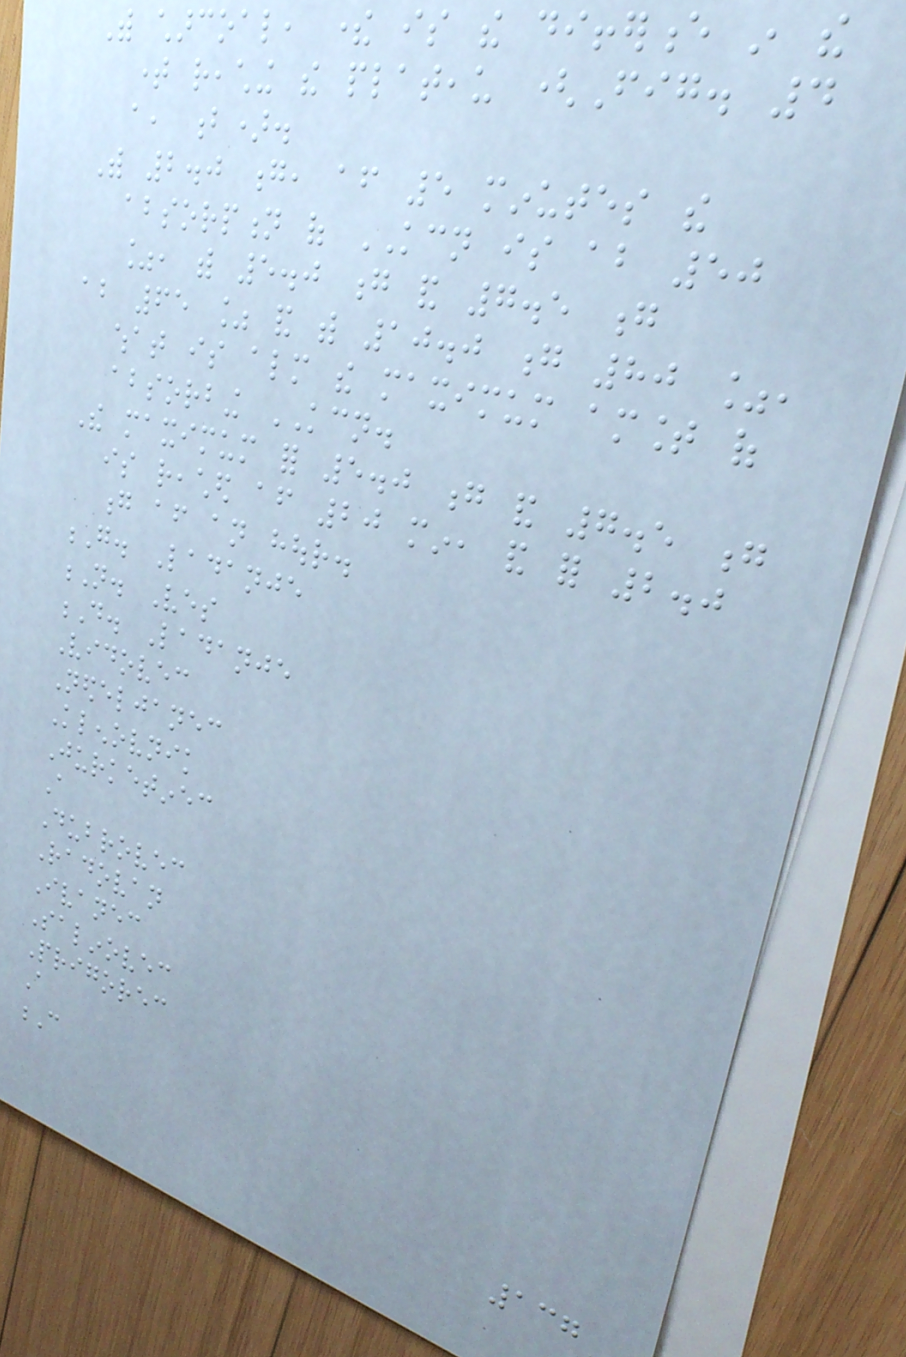With charcoal, there is the difference in the
time reaching the plateau (Fig. 4
a, b).
With 2.0 g, after 5 minutes the
absorption of KCN is about 50
%, with 5.0 g and 7.5 g
about 65 % and with 10.0 g 80 %,
what is almost the maximum amount of
absorbing KCN.
The maximum for 5.0 g and 7.5 g
is reached after 20 min, and for 2.0
g after an hour.
G. Ladanje
N. Ves
D. Ladanje
Vidovec
Nedeljanec
Klenovnik
Jurketinec
A
Dubrovec
Radovan
Ivanec
Salinovec
Prigorec
A
C
137
